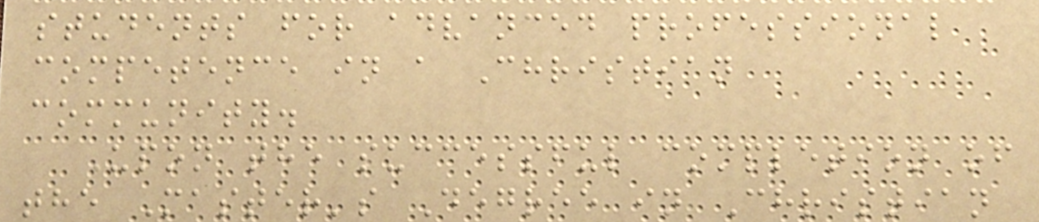students for advanced professional
competence in a Christian
community.
Upon the successful completion of
the Master's Degree in Christian
